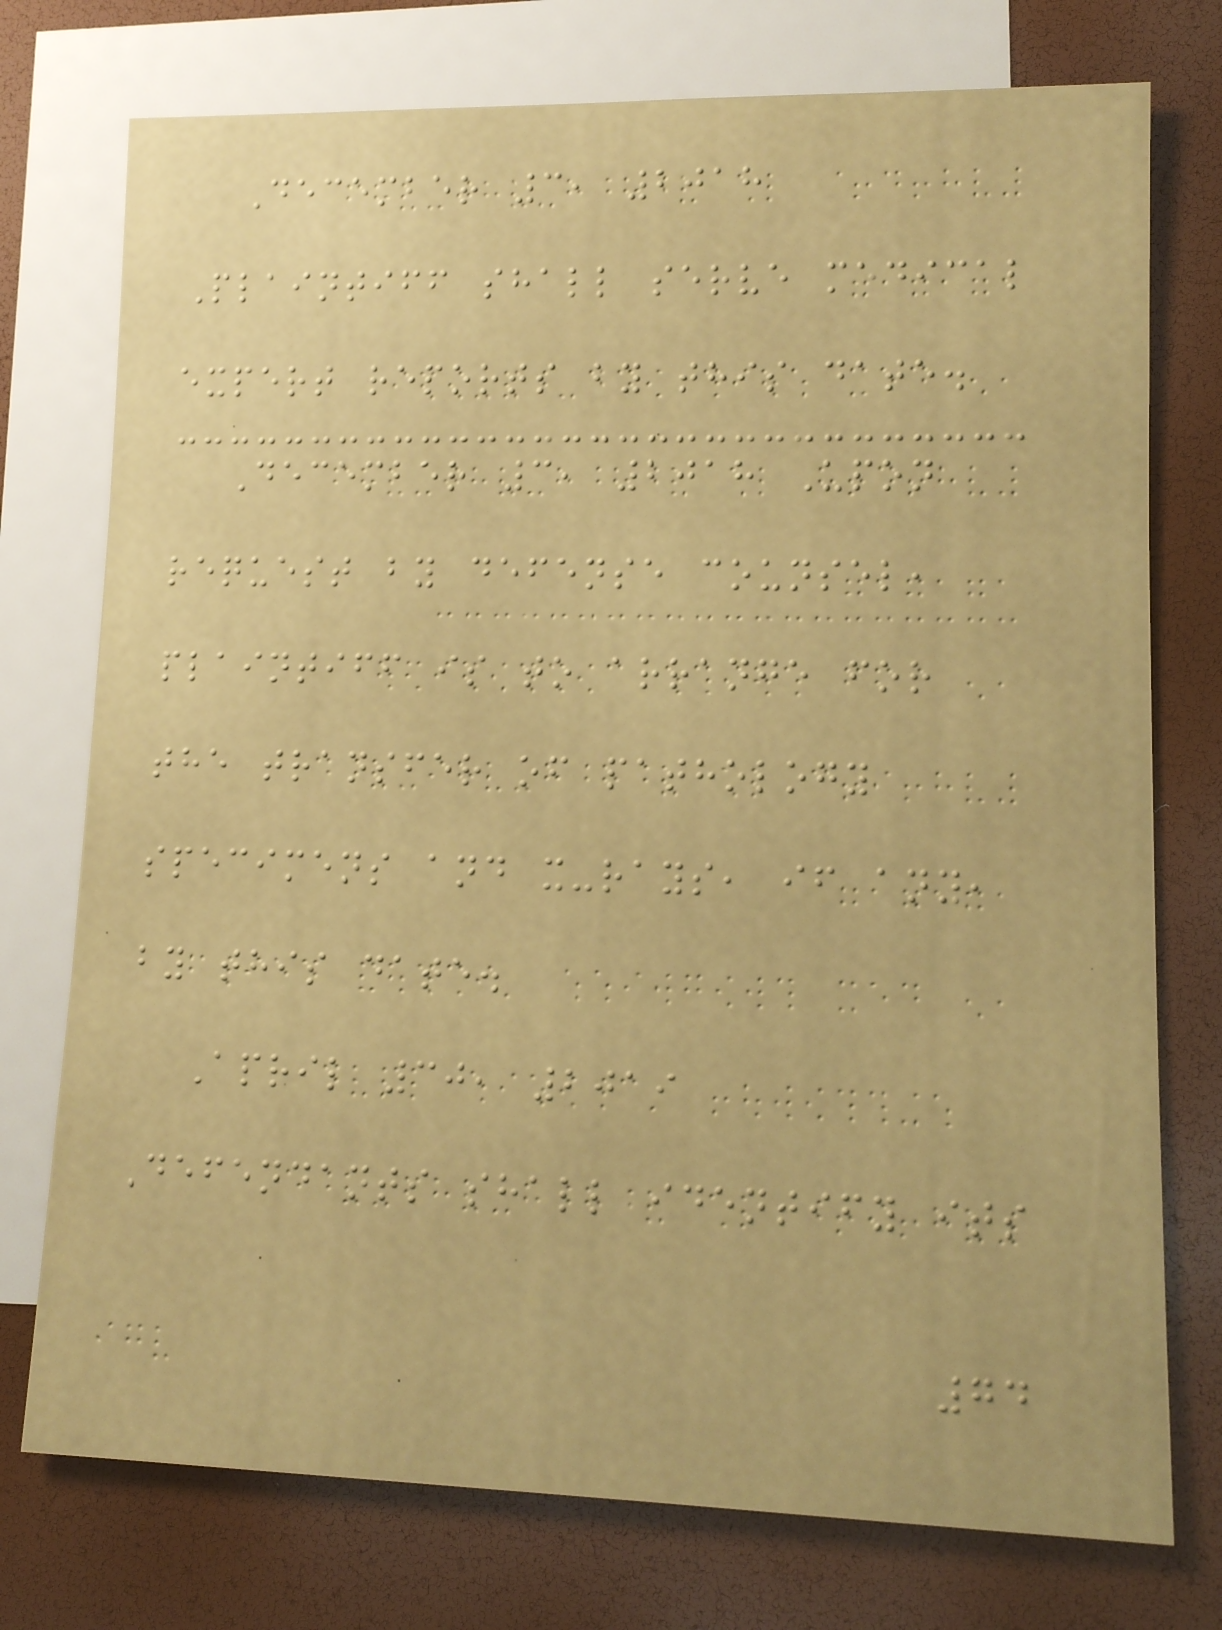December 3, 2018
Plaintiff shall serve medical
expert reports by this date.
December 3, 2018 Upon
request by defense counsel,
plaintiff is to arrange for
the transfer of pathology
specimens and x-rays, if any,
by this date.
April 30, 2019
Defendants shall identify its
74
